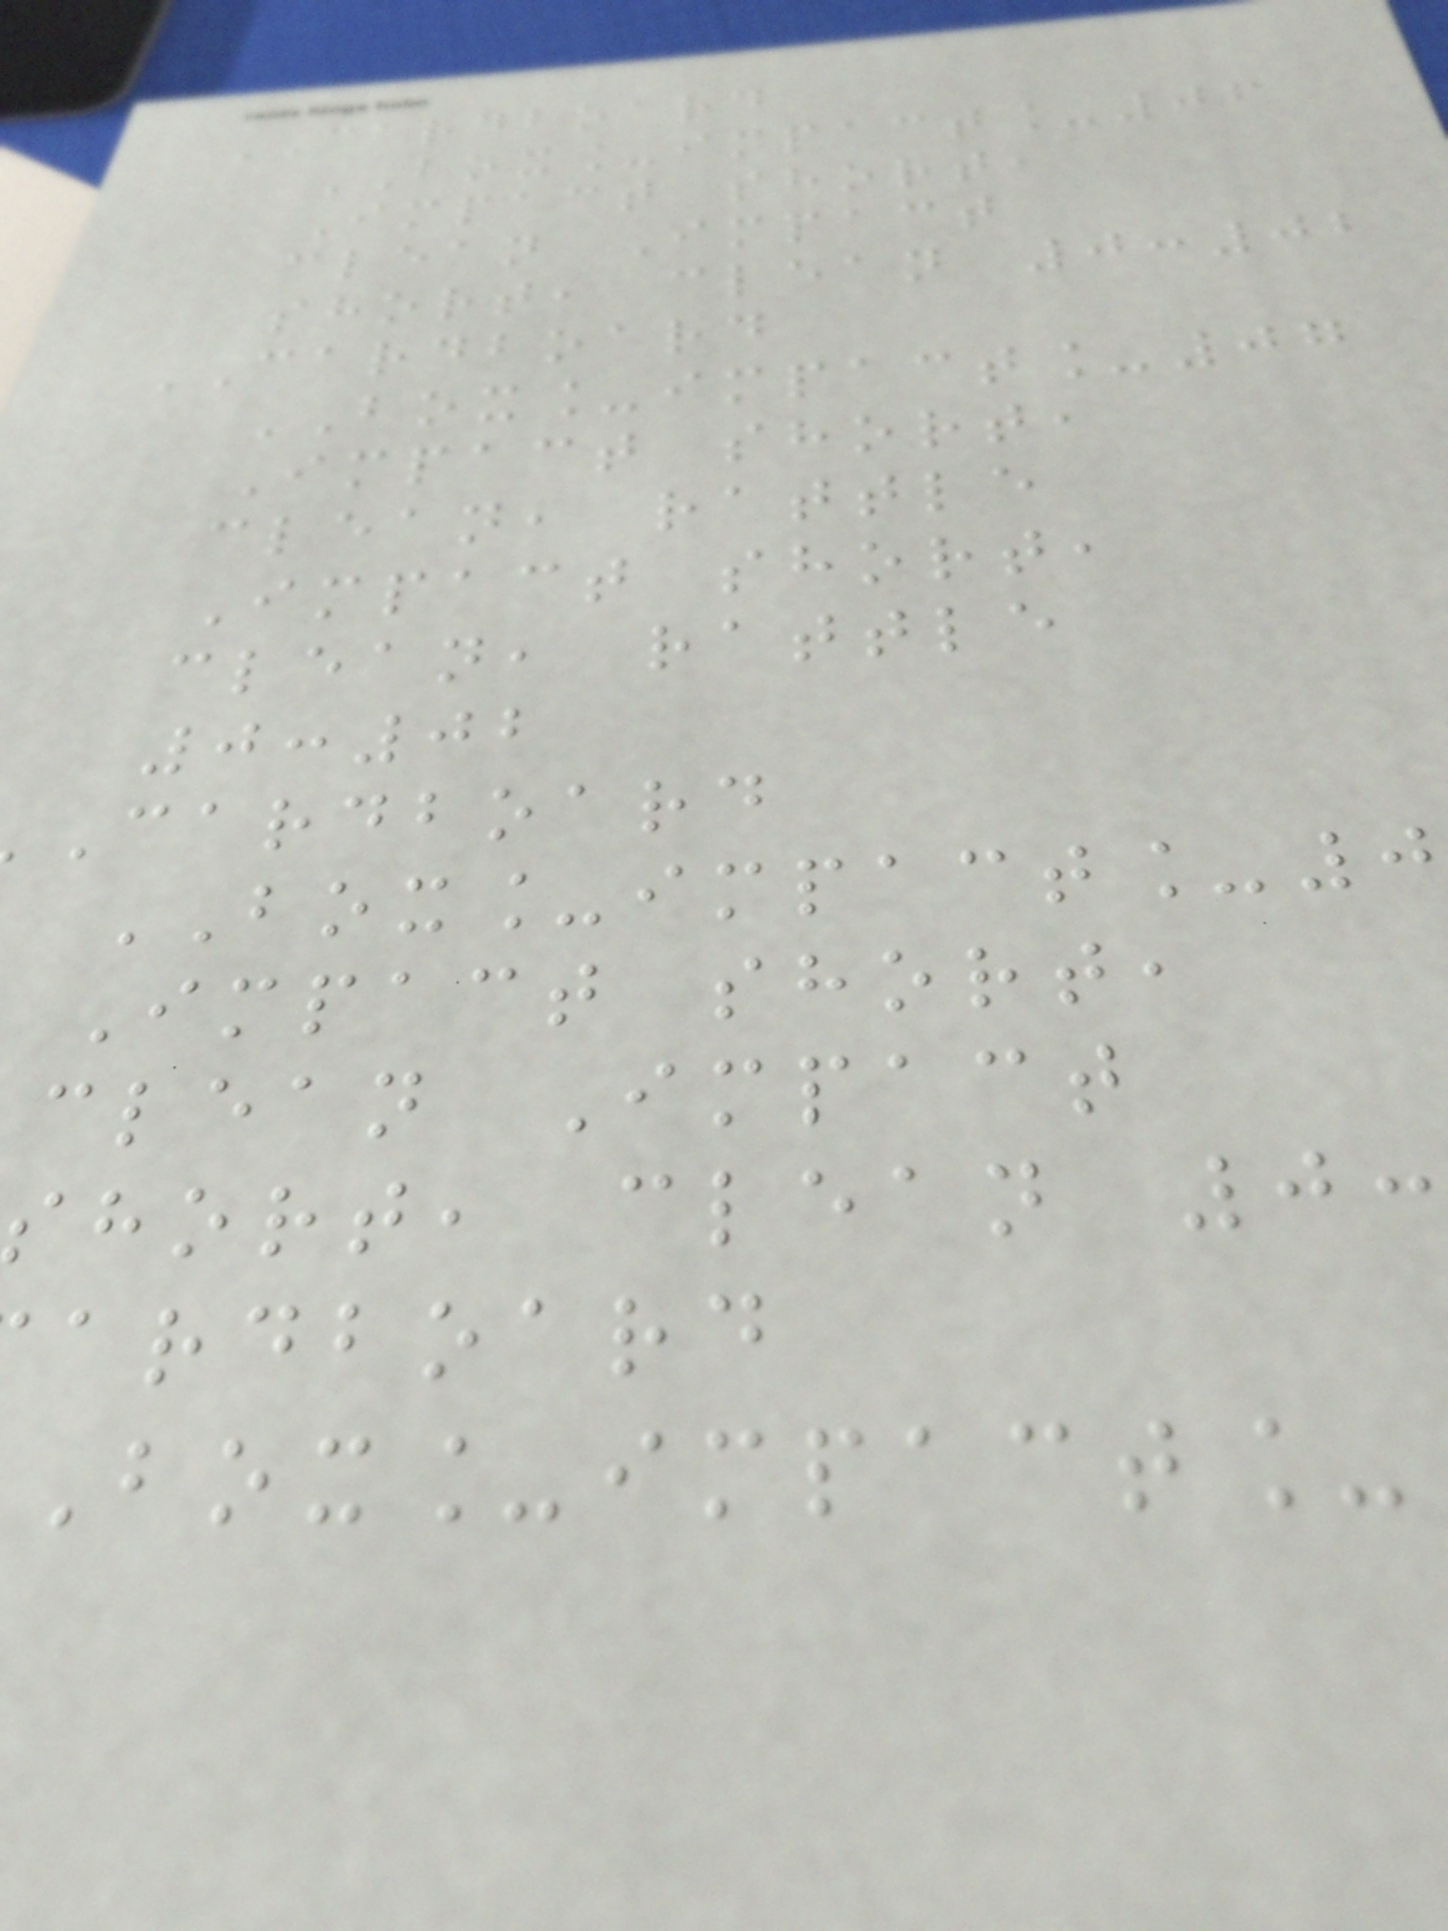CARDBOARD
BOX_impact_06
Impact short,
clean Impact
short, clean 0:02
CARDBOARD
BOX_impact_07
Impact short,
clean, rattle
Impact short,
clean, rattle
0:02
cardboard
BOX_impact_0
Impact short,
clean Impact
hort, clean 0:
ardboard
